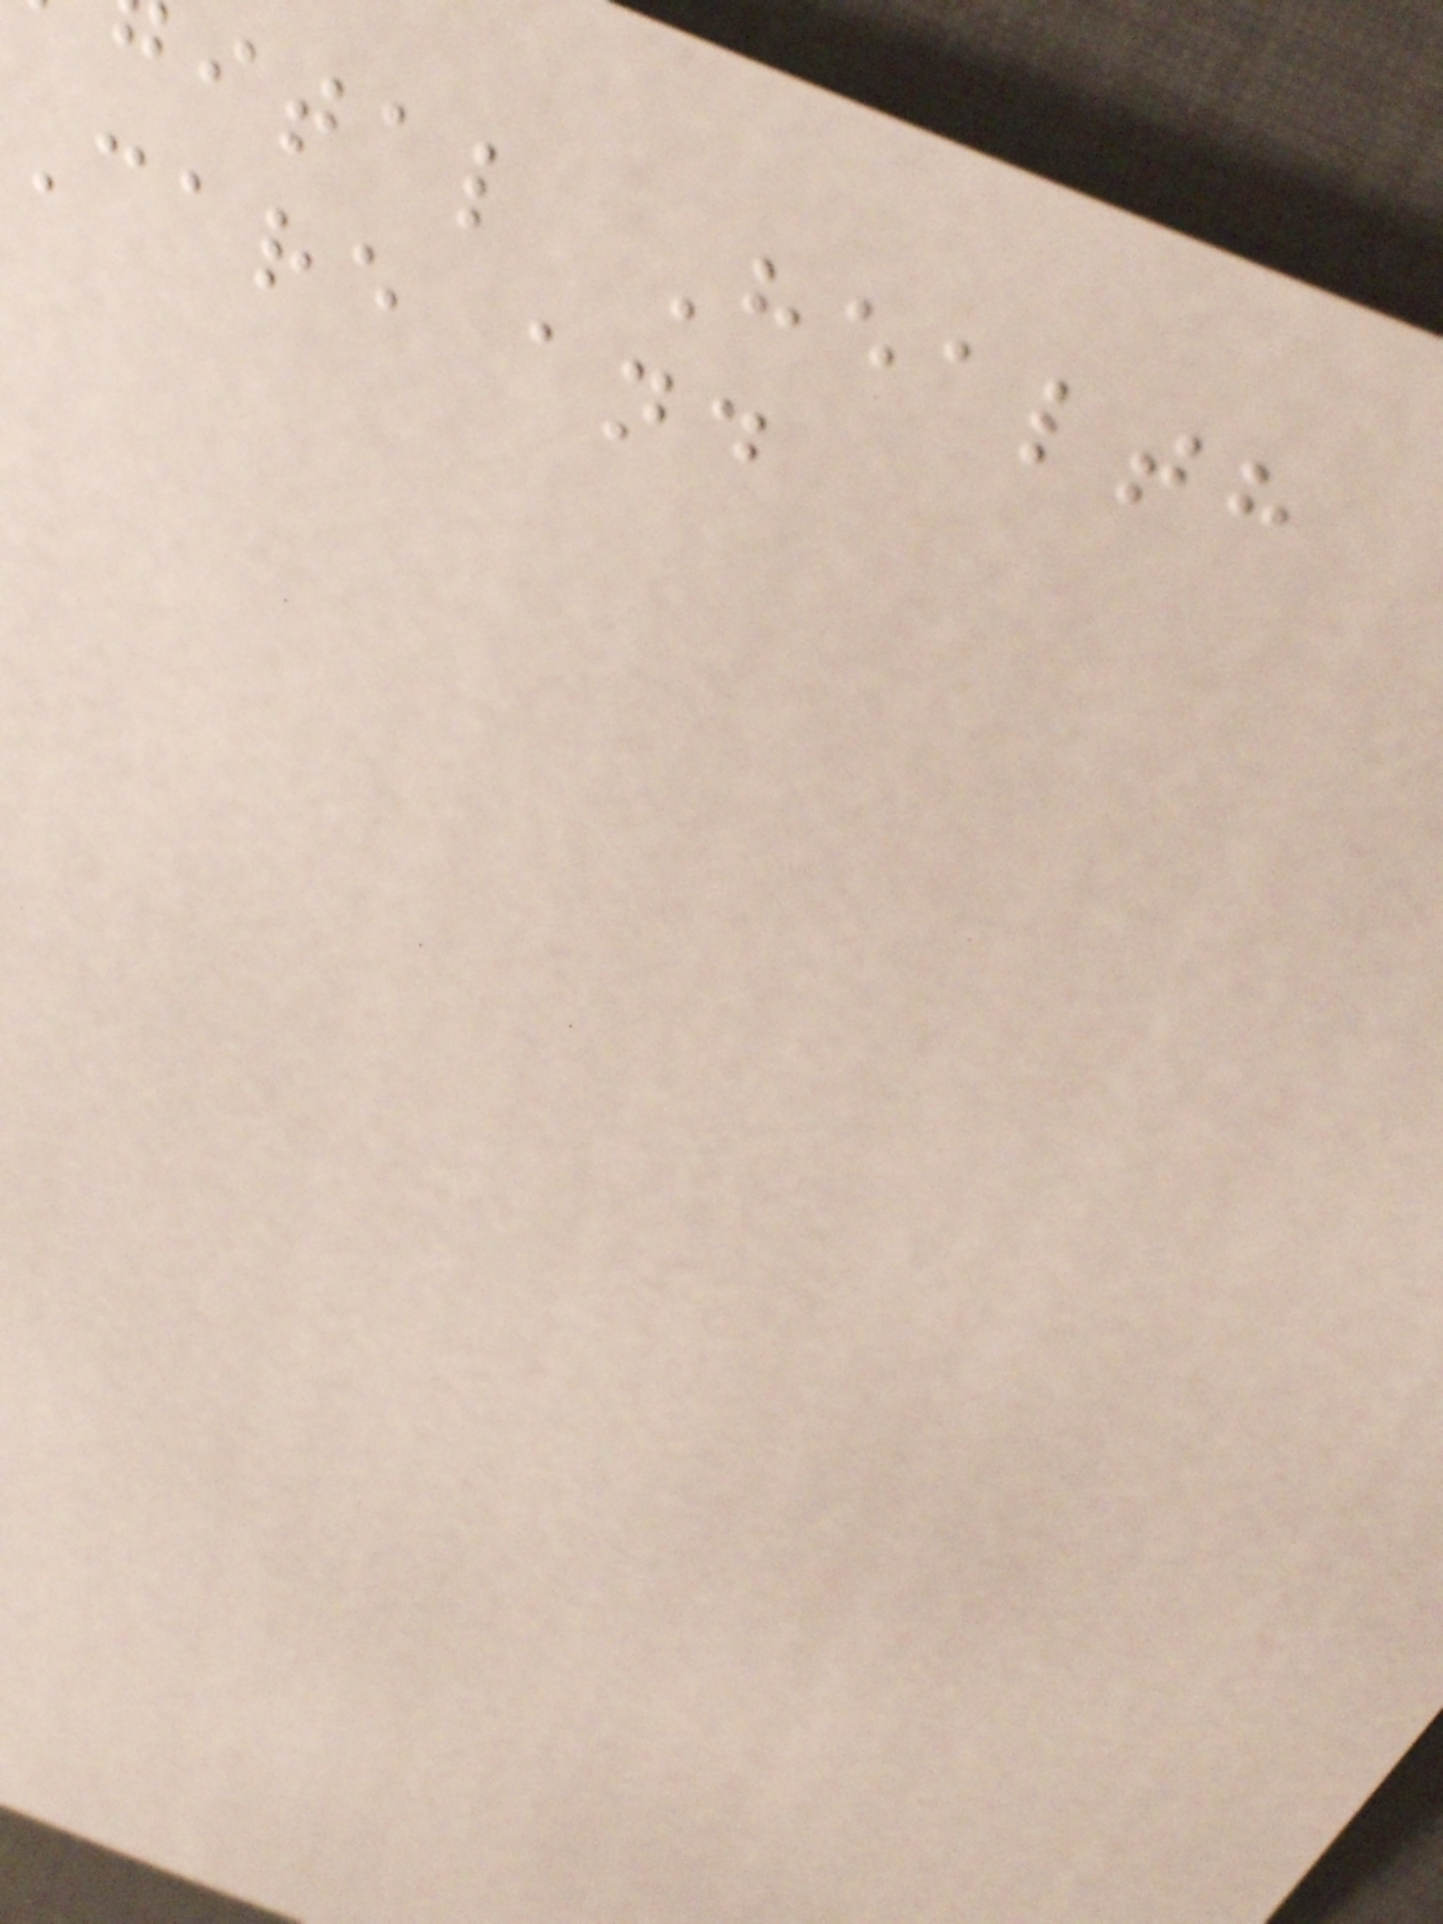ital Health
Care and
